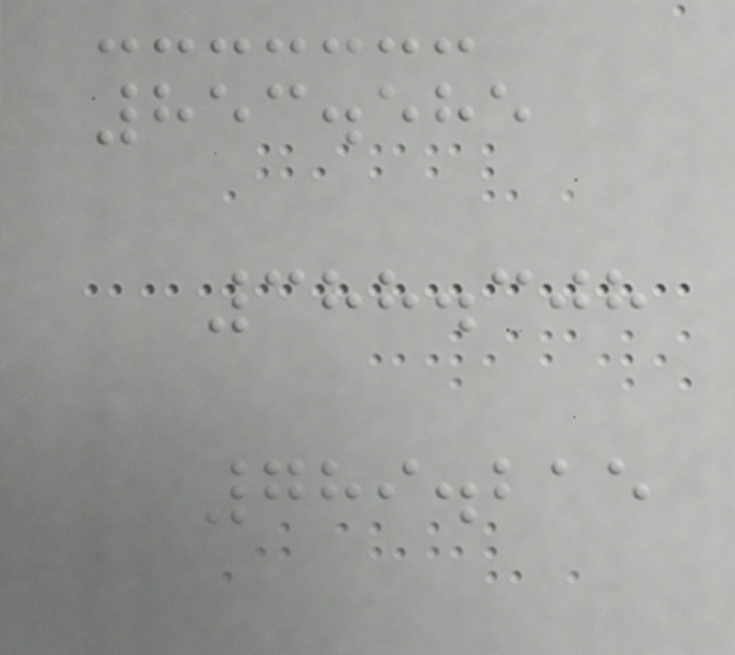853.585
388.308
789.215
